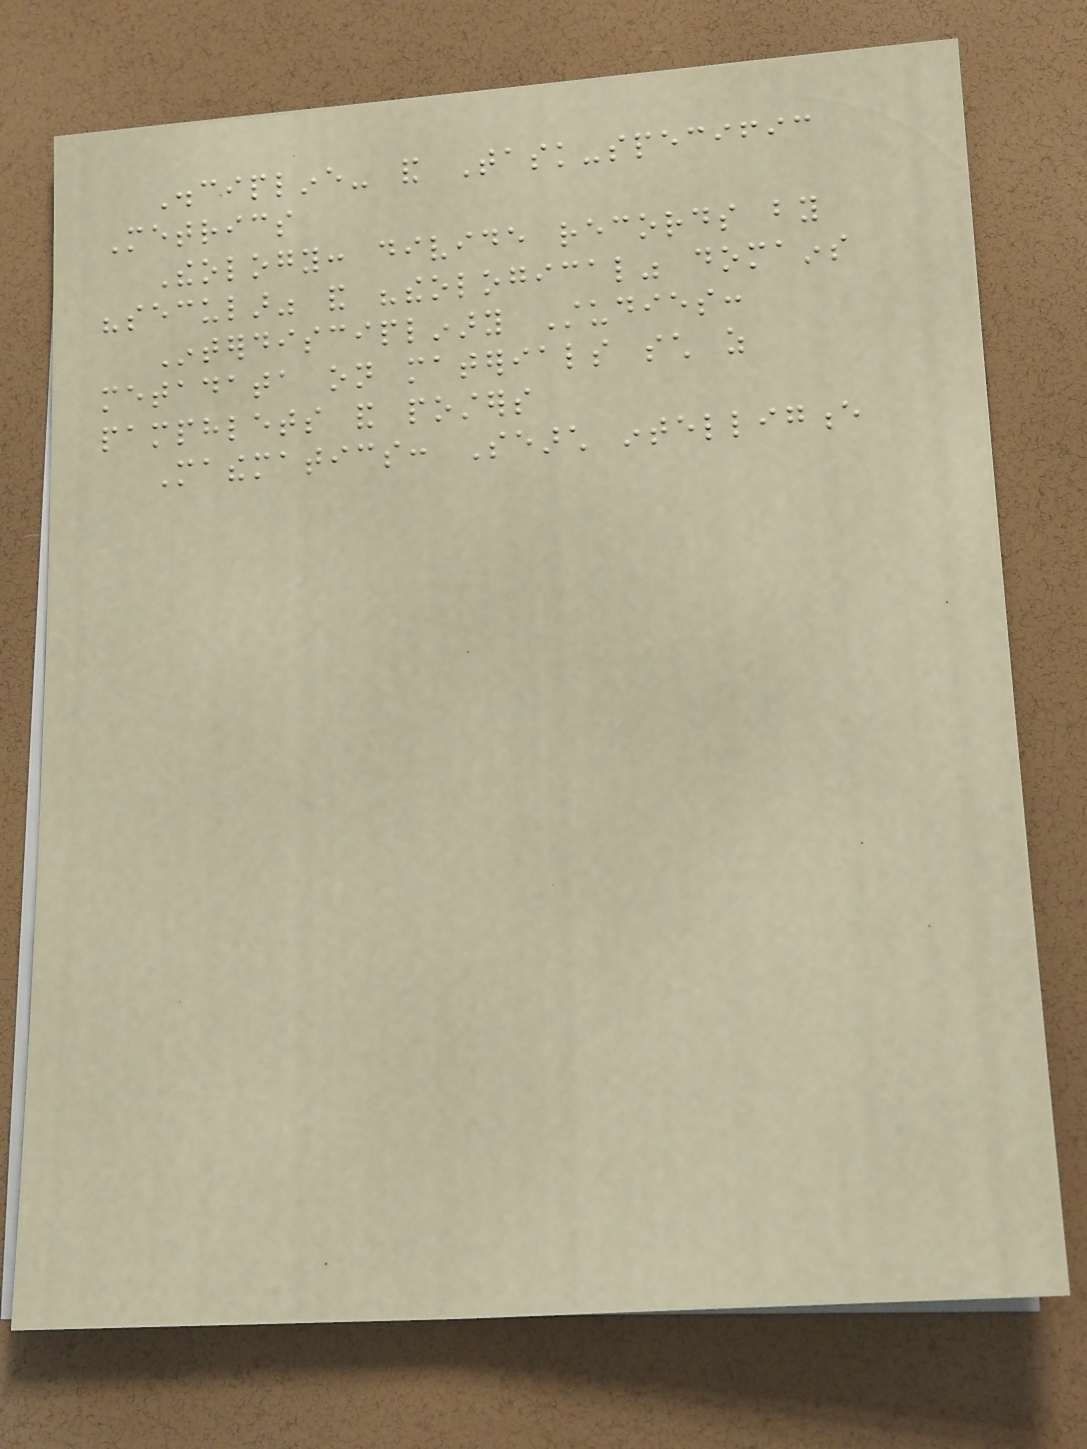Discipline- and Task-specific
Metrics
Theology: divide records by
"secular" and "theological" domains
Interdisciplinary Studies:
metadata on materials such as
pamphlets and posters
Mathematics: Search intelligence
